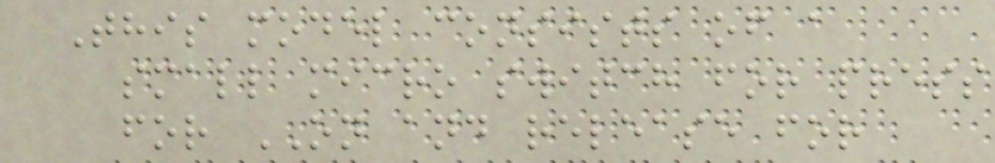This model consists of a
small micro switch for press
for ON and release for
